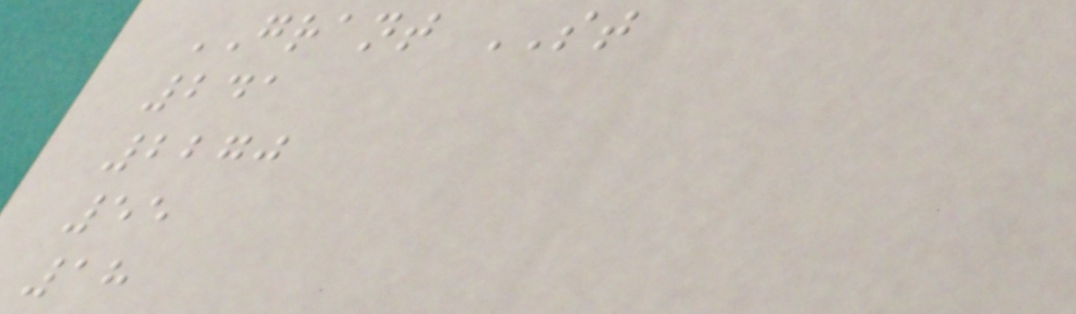GRANT ST
241
2270
55
18
